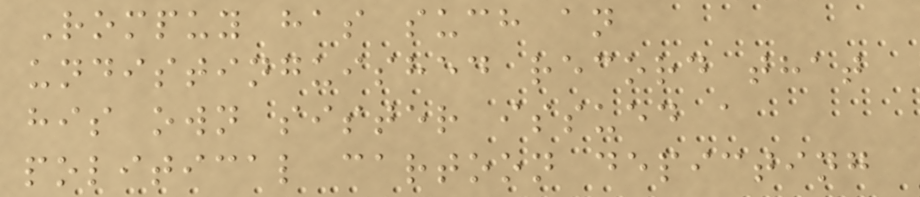Rompuy has such an
undistinguished record that
his own sister issued a
political cartoon depicting
